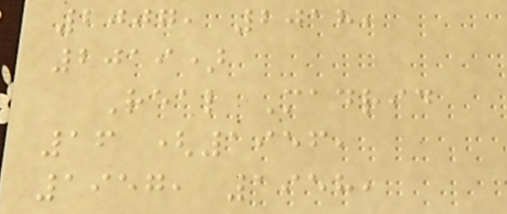2007, 2018,
2019)
Real Madrid
16 (1956,
1957, 1958,
